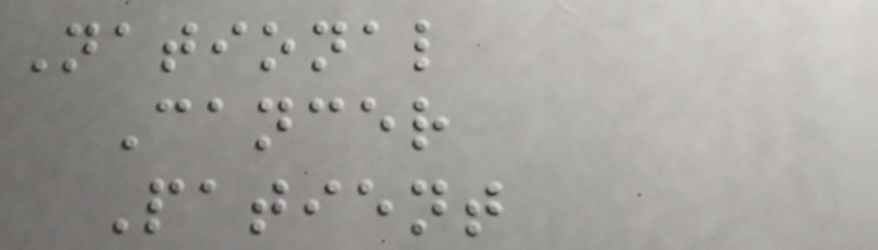National
Cancer
Patient
